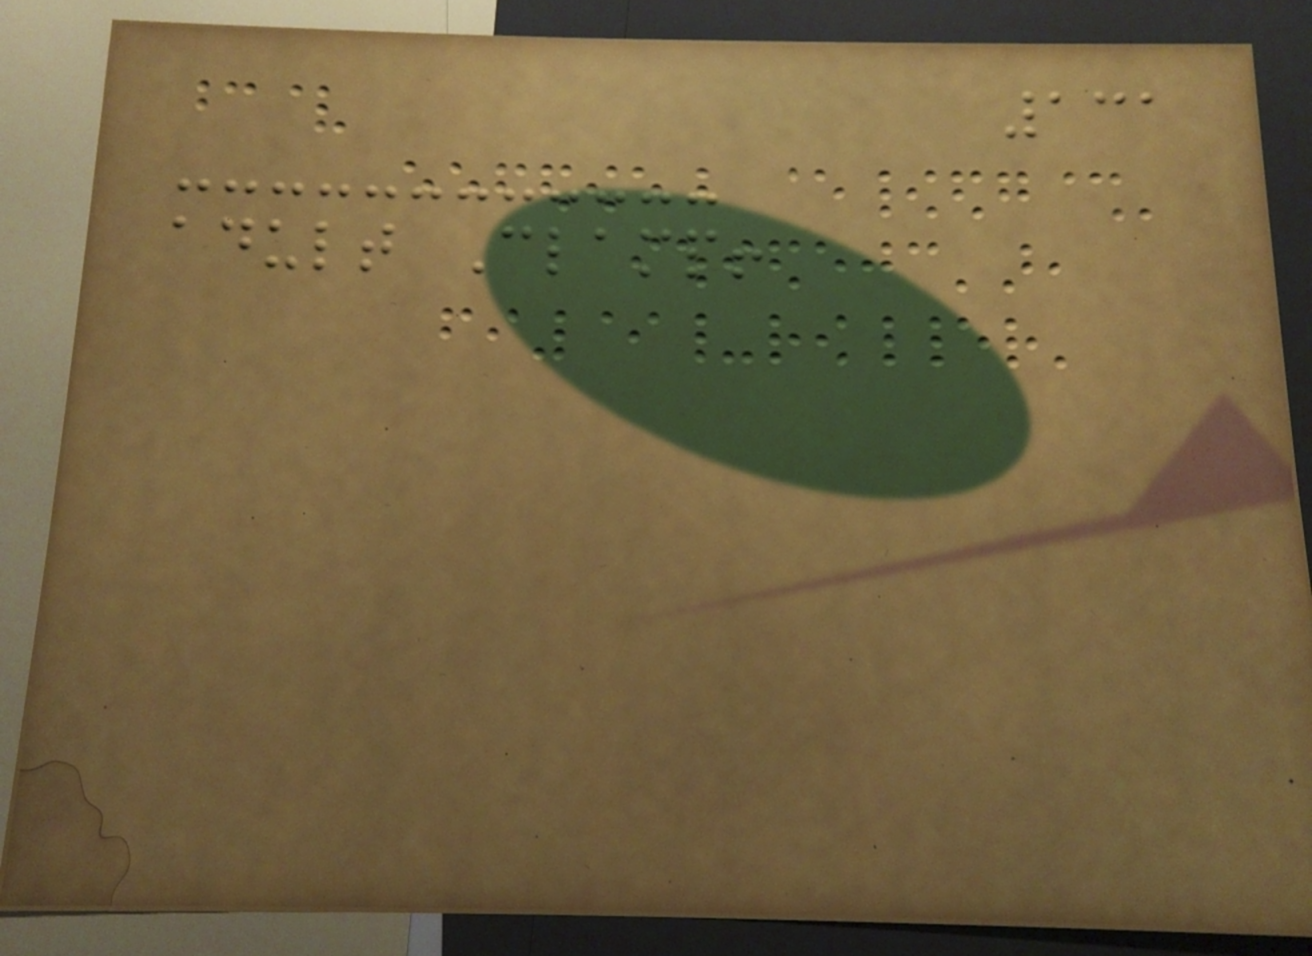131
adult Clamp!
